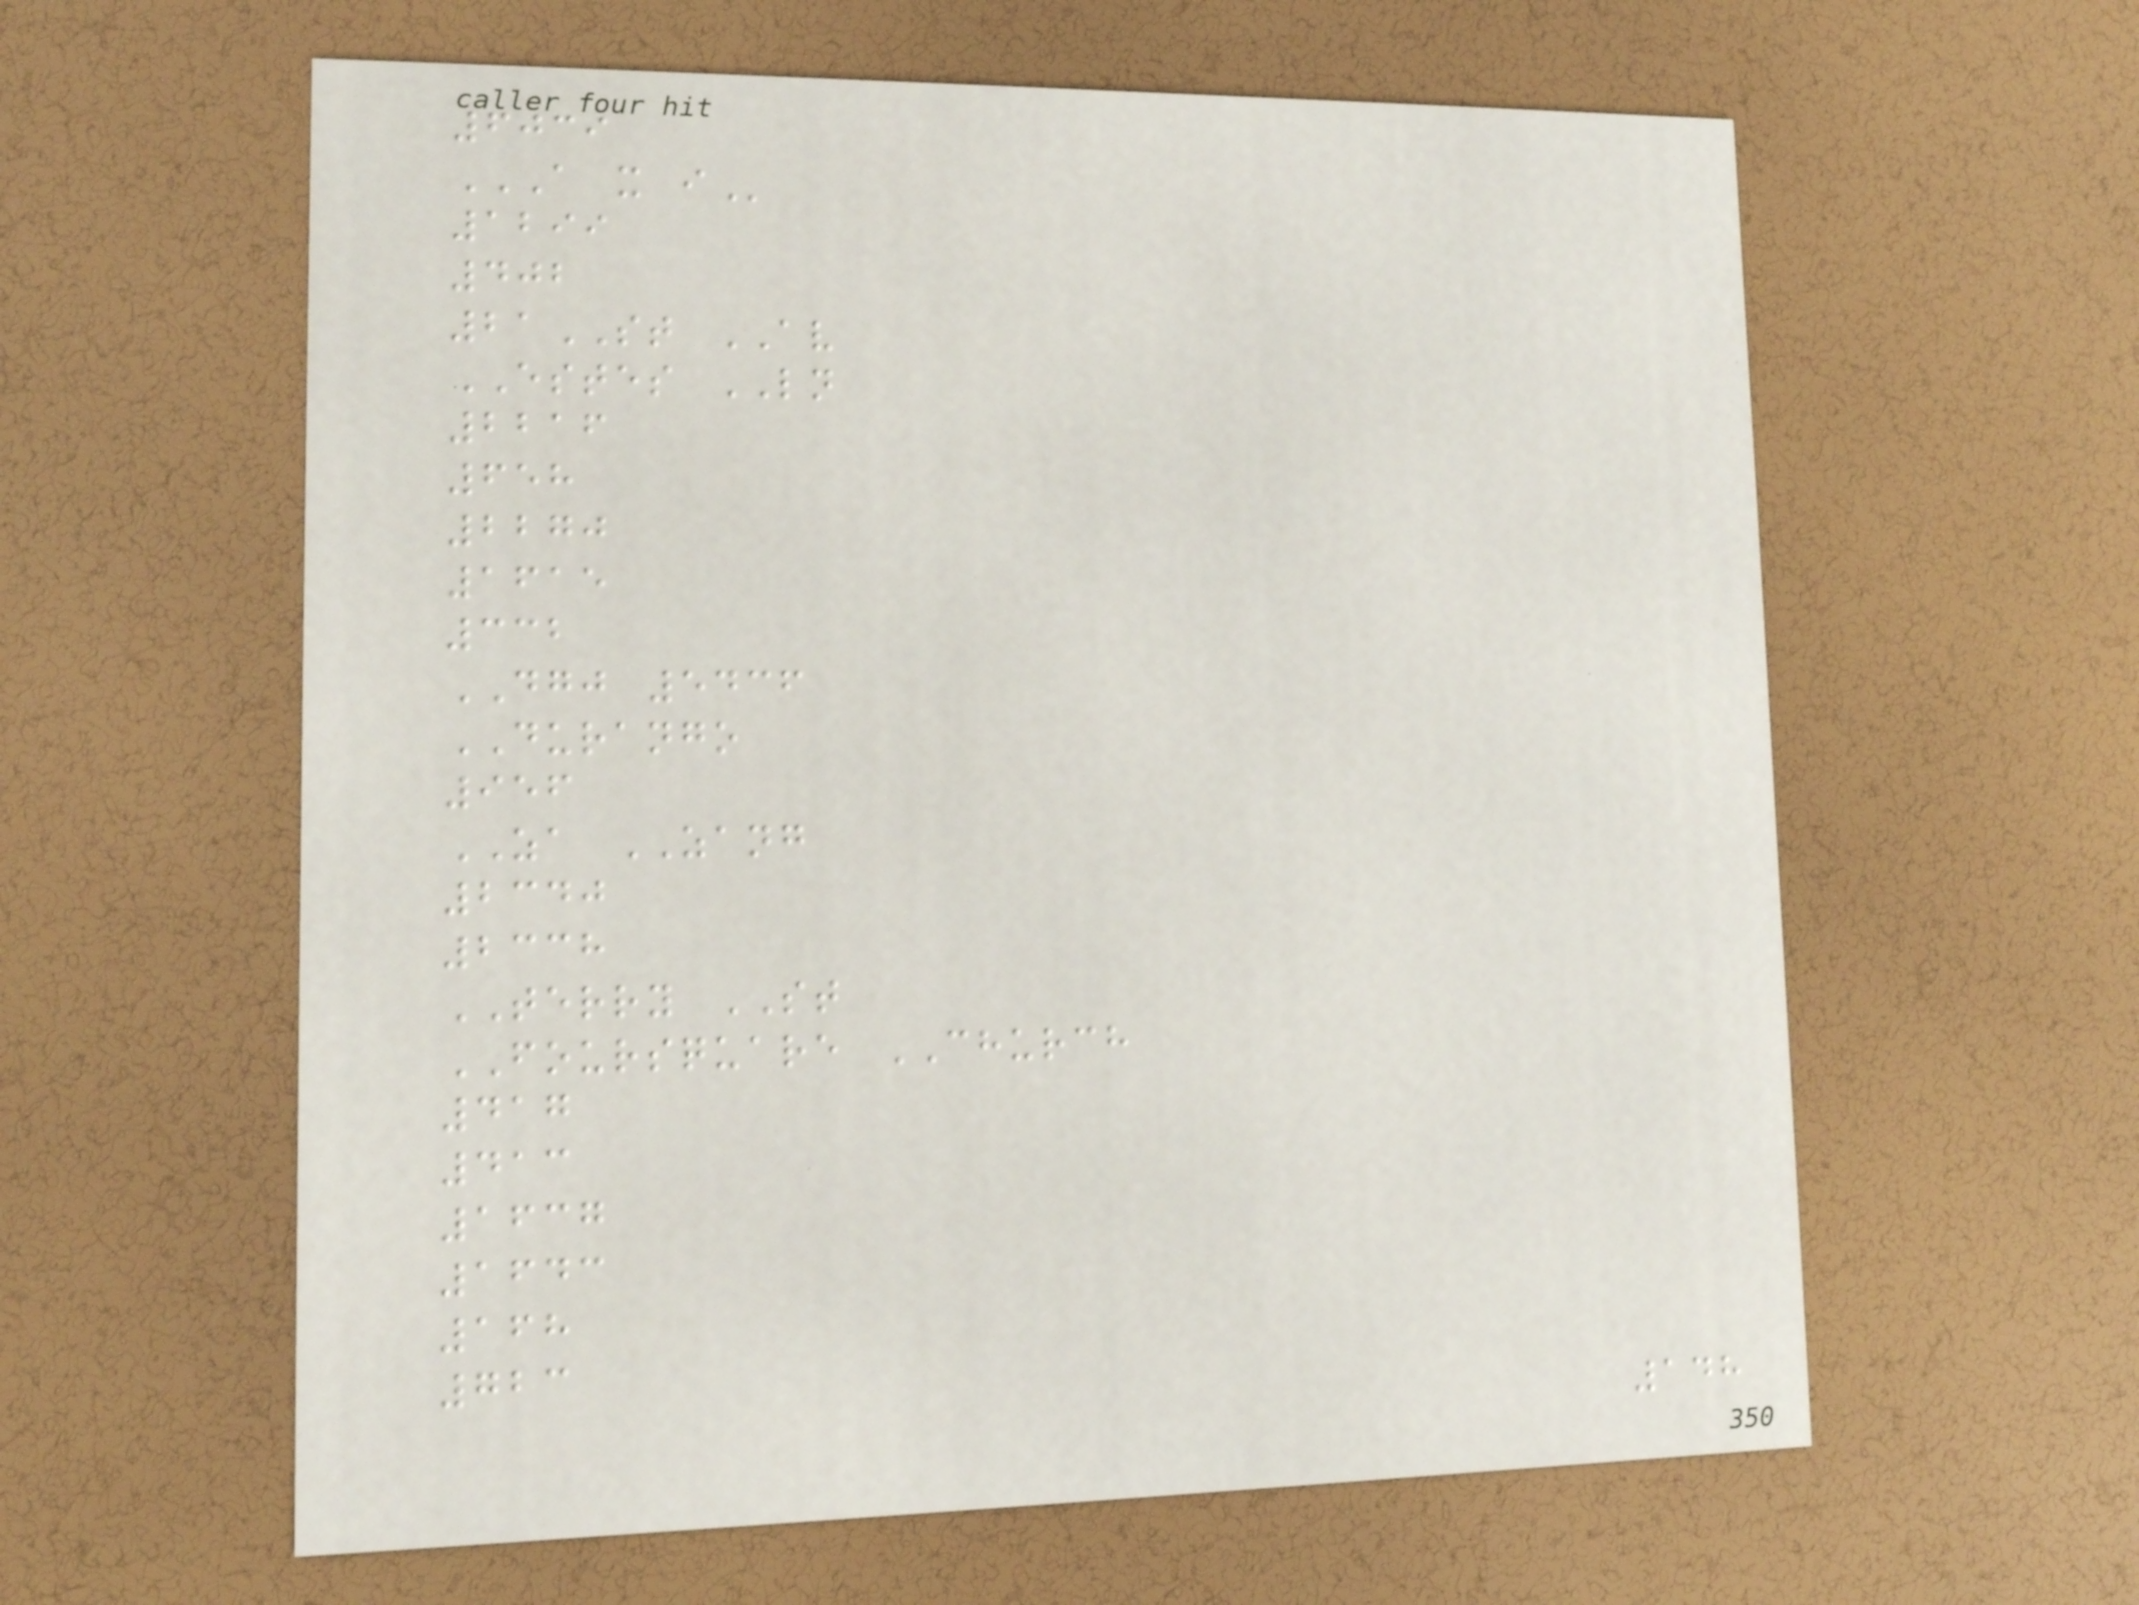6039
A X I
1299
402
21ST AV
ESTES LN
2216
658
2270
1615
332
DGJ 5436
DURANGO
956
ZA ZANG
2340
2338
TERRY ST
FOURSQUARE CHURCH
417
413
1637
1643
168
723
148
